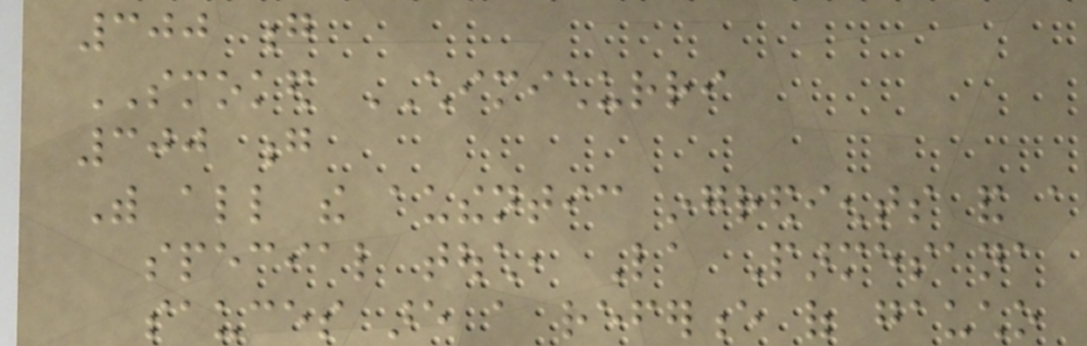300 g
SMOKED CHIMICHURRI
300 g
With all the authentic ingredients and a
special touch, La Parmesana
sauces are a reference of gaucho
